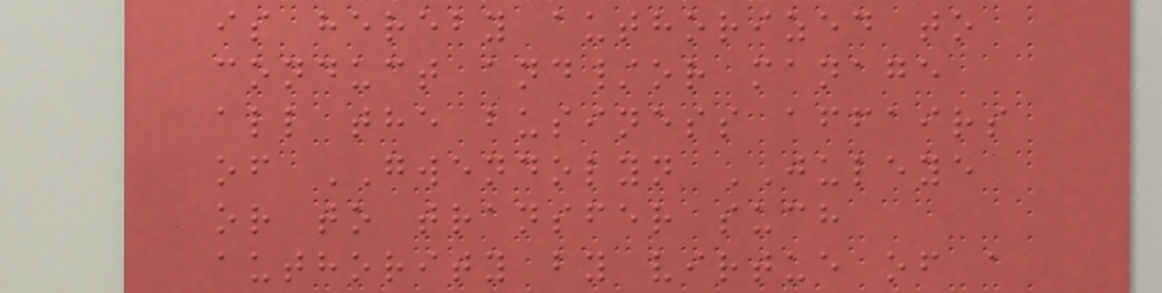is hereby authorized to
conduct and/or manage
all the business affairs
of GWENDOLYN JULEYE
or to transfer such
authority by virtue of a
